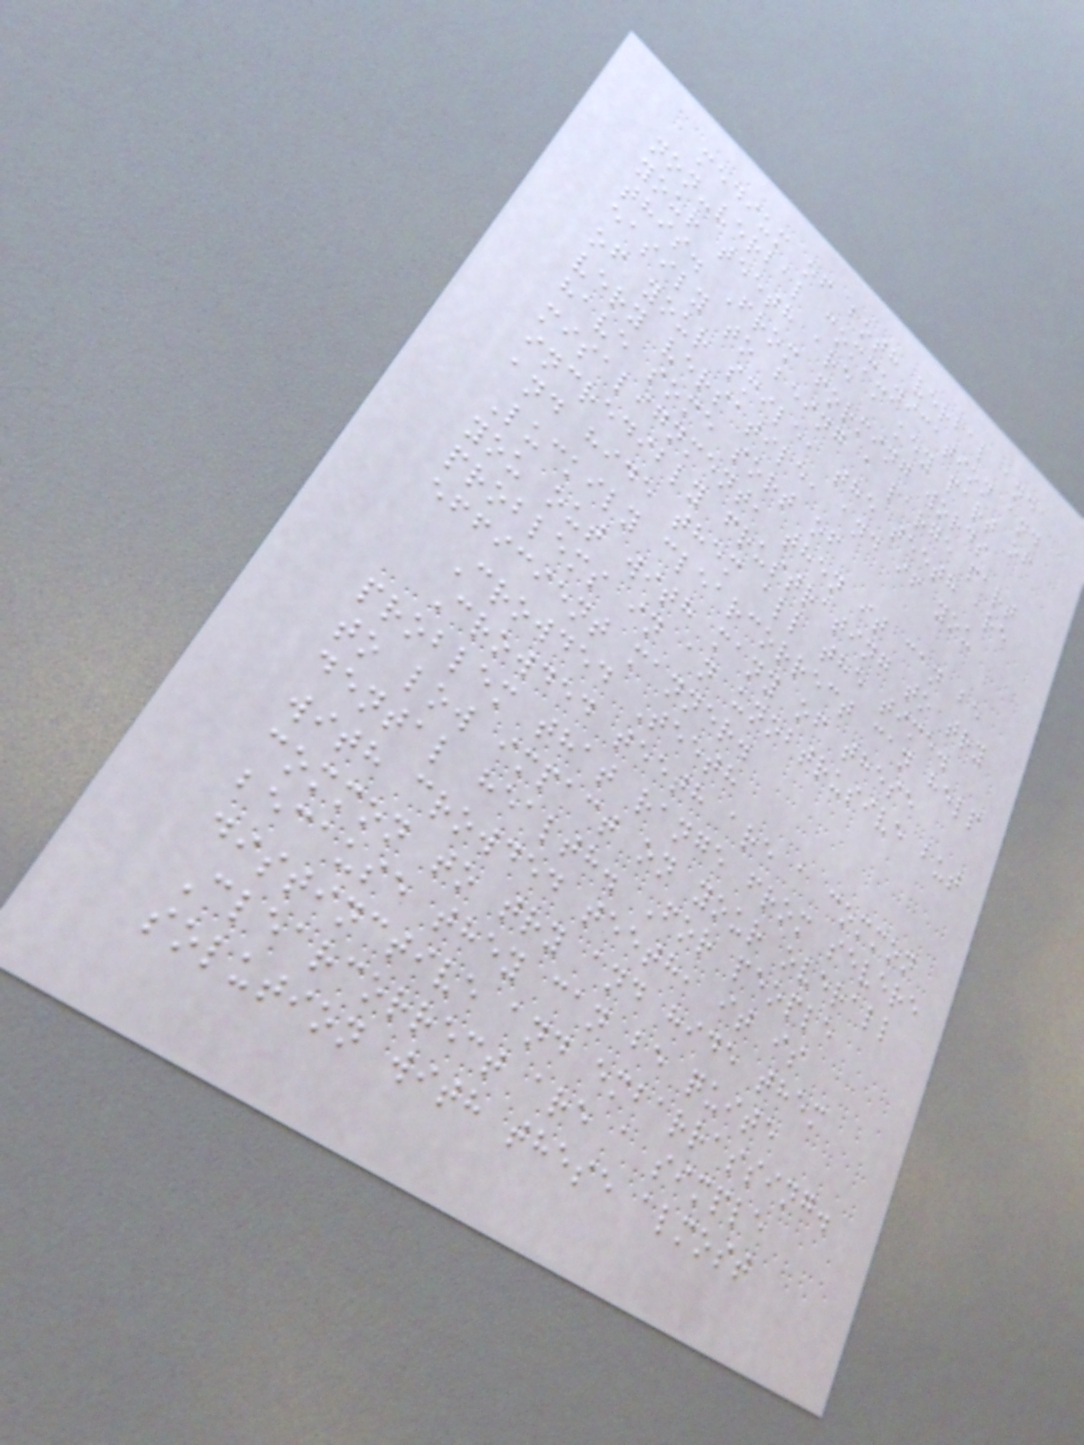medium of both verbal and
non-verbal communication and
your teeth are a key part of
this. From forming words
easily to being a large part
of your smile, the teeth are
very versatile, and if you
have some sort of
misalignment, then it can be
incredibly frustrating to try
and hide them all the time.
Luckily clearcorrect can help
you out with many of these
problems in an unobtrusive but
efficient manner.
Crowded Teeth
Crowded teeth are a common
problem that range from severe
to low impact on your overall
dental health. For people
with crowded teeth, it is
common to try and hide them
because they can be quite
distinctive and embarrassing.
Clearcorrect are a simple
solution with these almost
